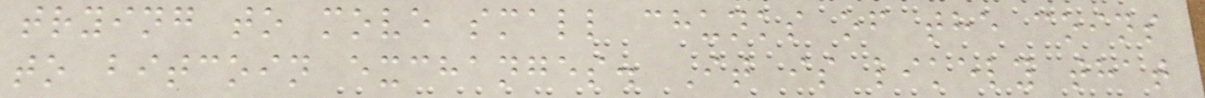trying to move small chunks of the coins
to bitcoin exchanges. It is likely that
